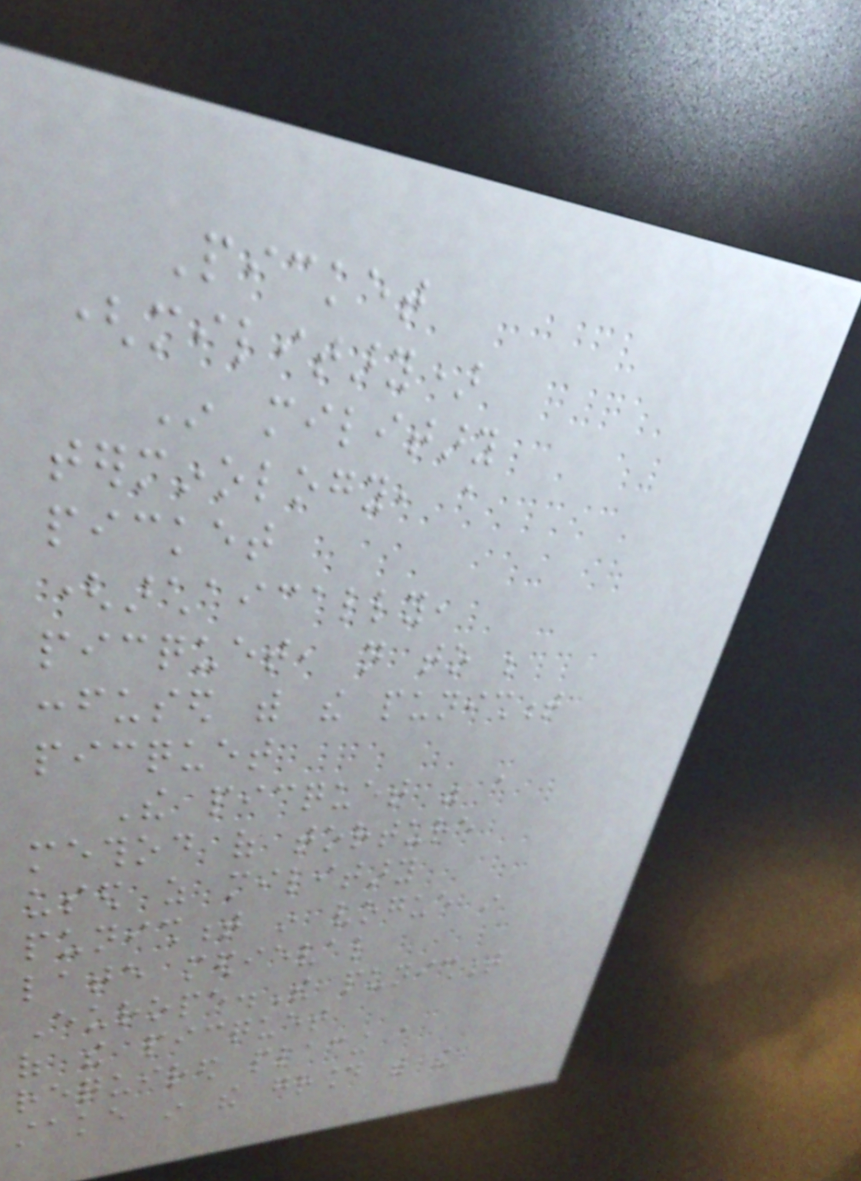Picket
(military)
In military
terminology, a
picket
(archaically,
picquet, not to be
confused with the punishment
picquet
The picquet was a
method of torture
used as military
punishment in vogue in
late medieval
Europe.The punishment
of the picquet
required placing a
stake in the ground with the
